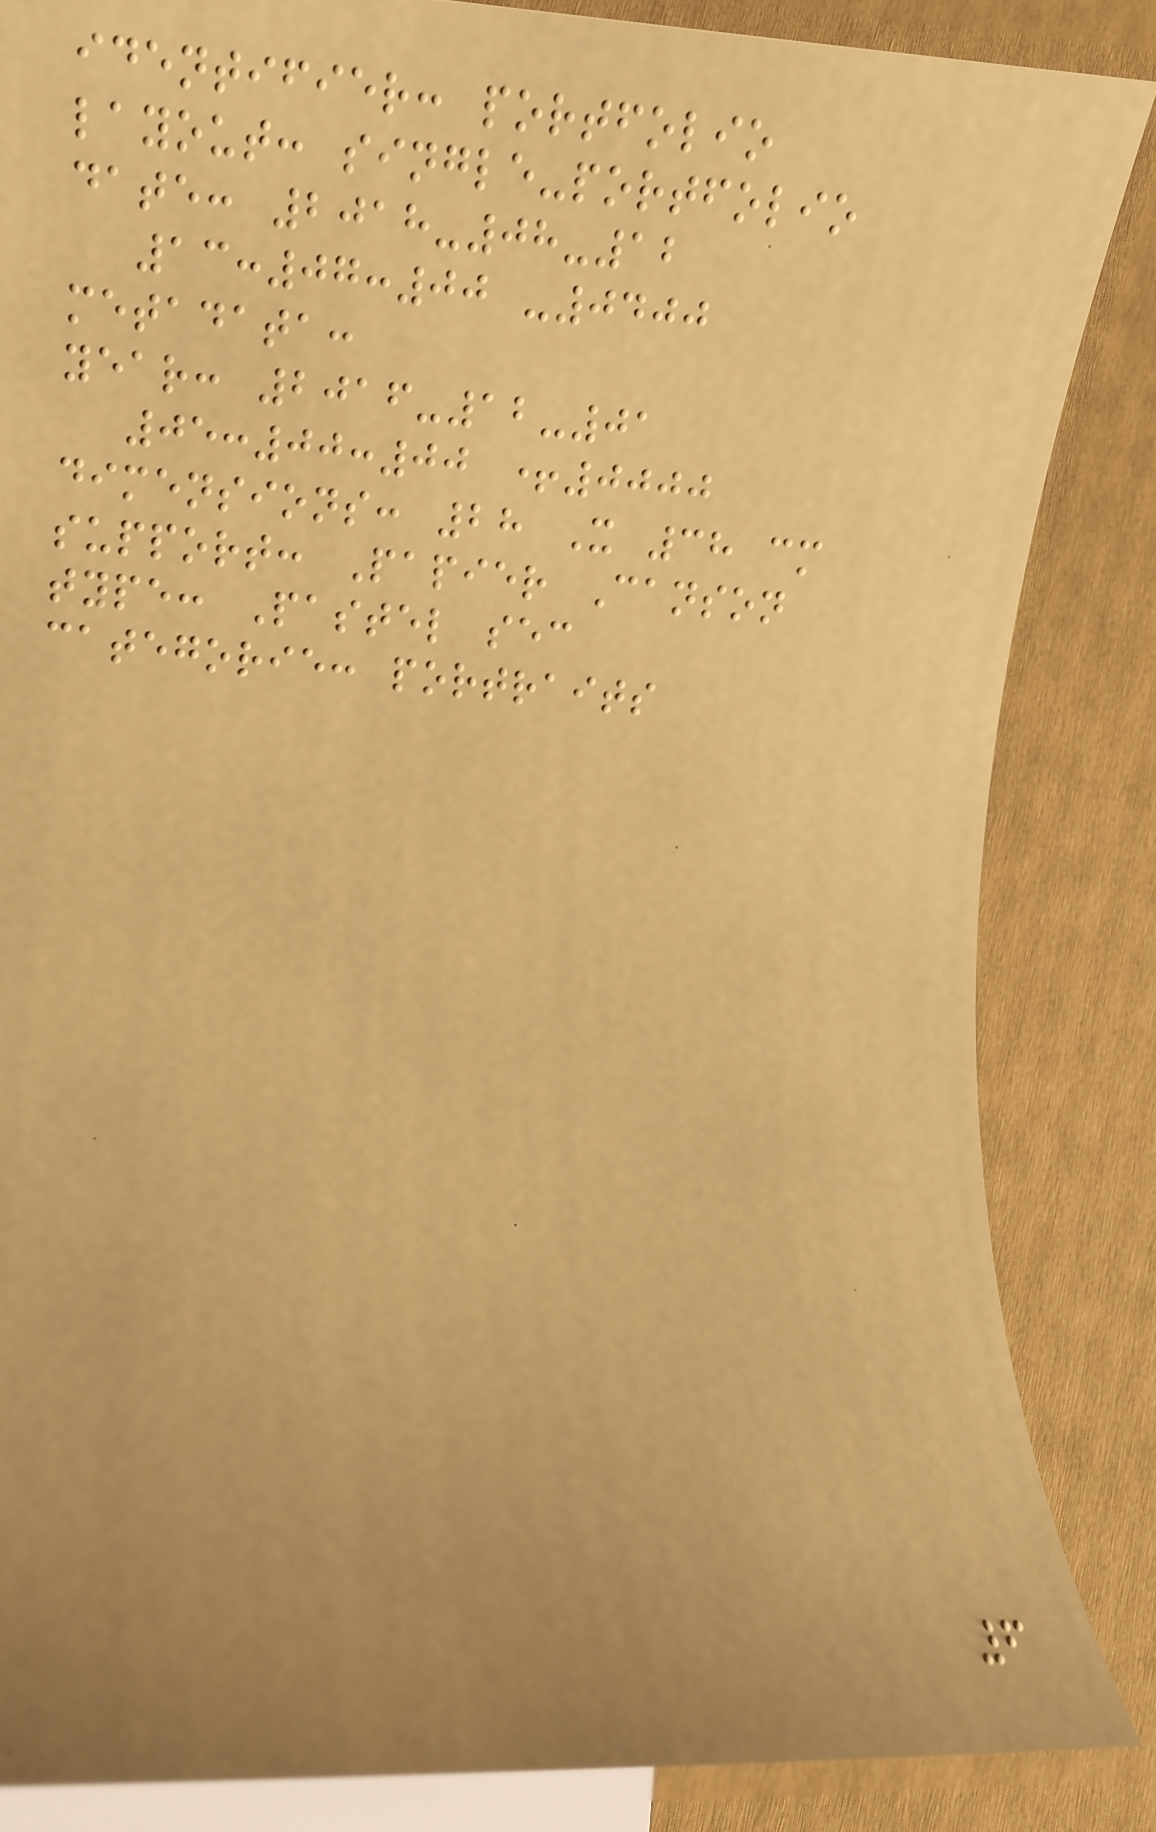identifier: portfolio
layout: single-portfolio
date: 2018-08-12
13:07:00 -0400
metadata:
year: 2016-12-01
05:00:00 +0000
dimensions: 28 X 38 cm
support: Papier Canson
type: Pastel sec
categorie: portraits
6
